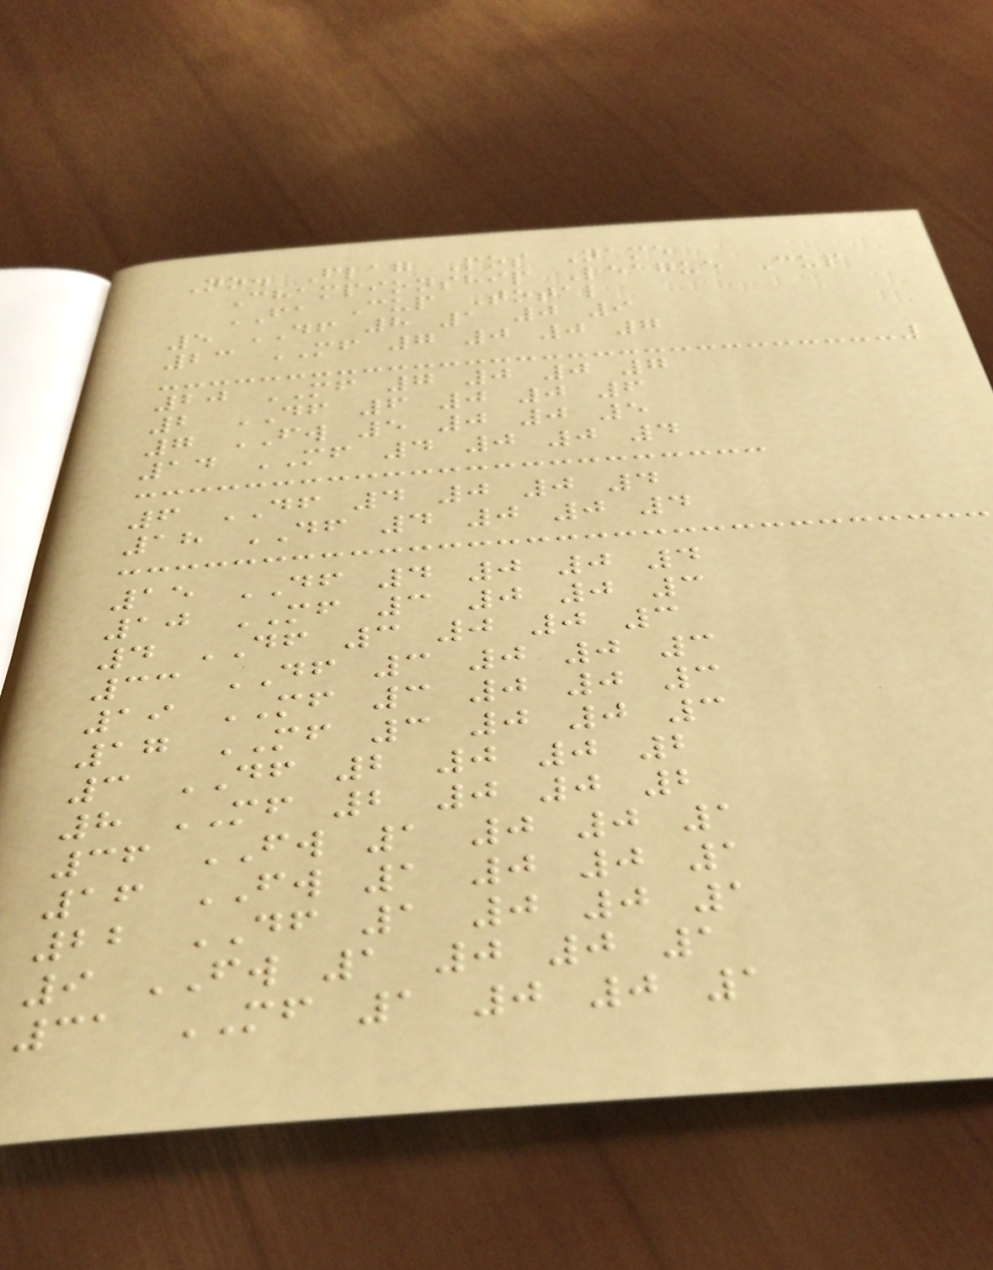No. Flag Pos Name
Championship League Cup
FA Cup Total
5 DF 8 1 0 9
23 MF 7 0 0 7
20 MF 7 0 0 7
2 DF 6 0 0 6
7 FW 5 0 0 5
14 MF 4 0 0 4
6 DF 4 0 0 4
18 DF 4 0 0 4
15 DF 4 0 0 4
10 MF 3 0 0 3
4 DF 3 0 0 3
33 DF 3 0 0 3
19 MF 3 0 0 3
17 MF 3 0 0 3
3 DF 2 0 0 2
8 MF 2 0 0 2
36 FW 1 0 0 1
16 FW 1 0 0 1
22 DF 1 0 0 1
9 FW 1 0 0 1
31 MF 1 0 0 1
